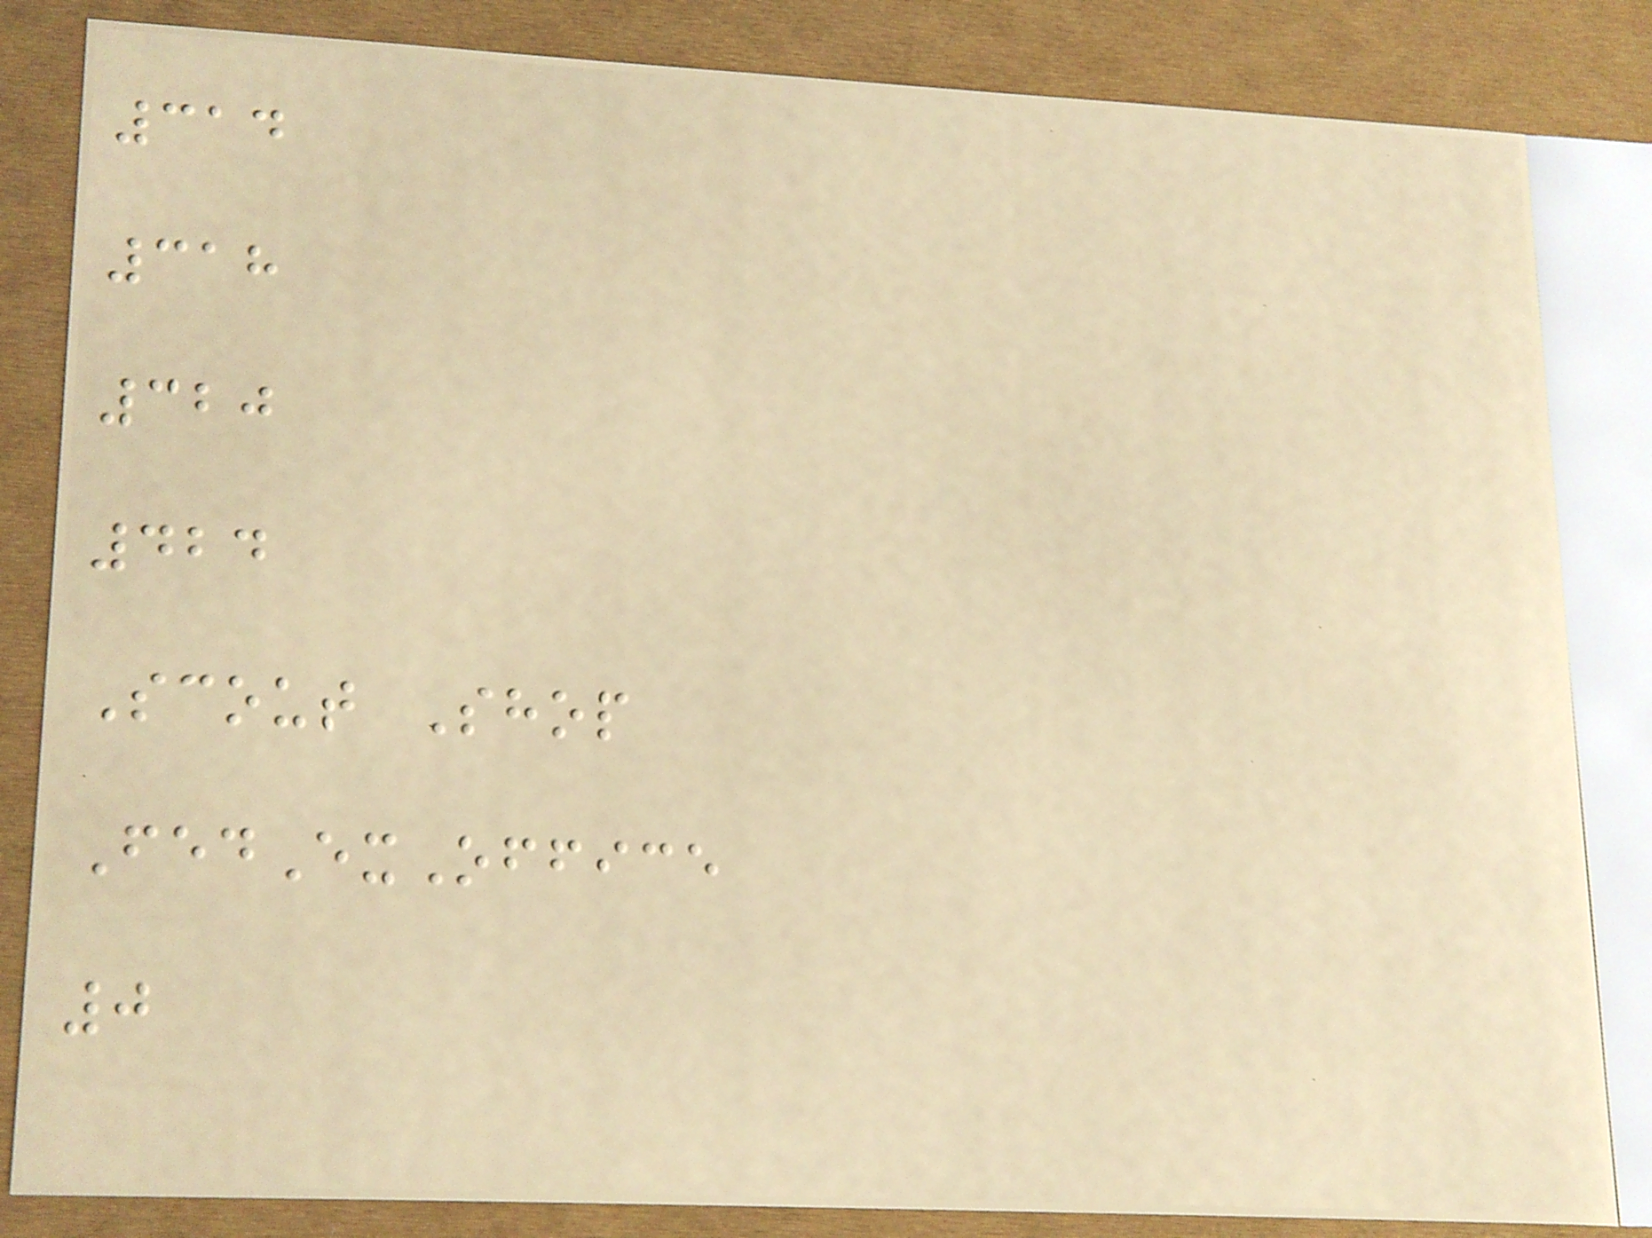314
318
320
424
Scout Shop
FedExOffice
0
